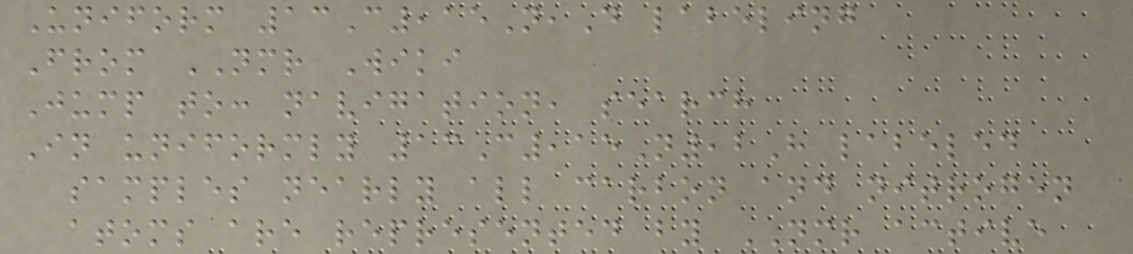Uniform 13C,15N,D labeling
From NMR Wiki
Jump to: navigation, search
In uniformly 13C,15N,2H labeled
samples nearly all carbon and nitrogen
atoms are represented by NMR active
